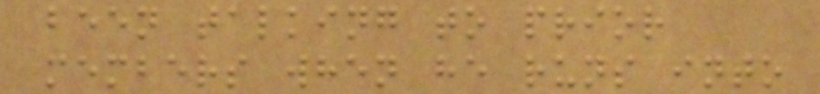been talking to prior
members when he runs into
